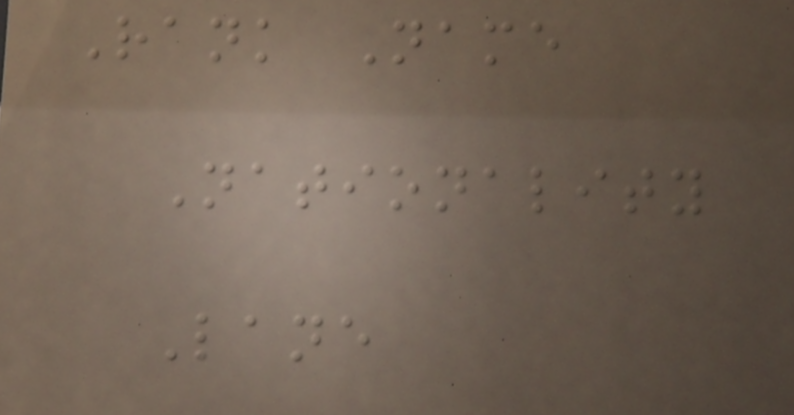Rank Name
Nationality
Lane
